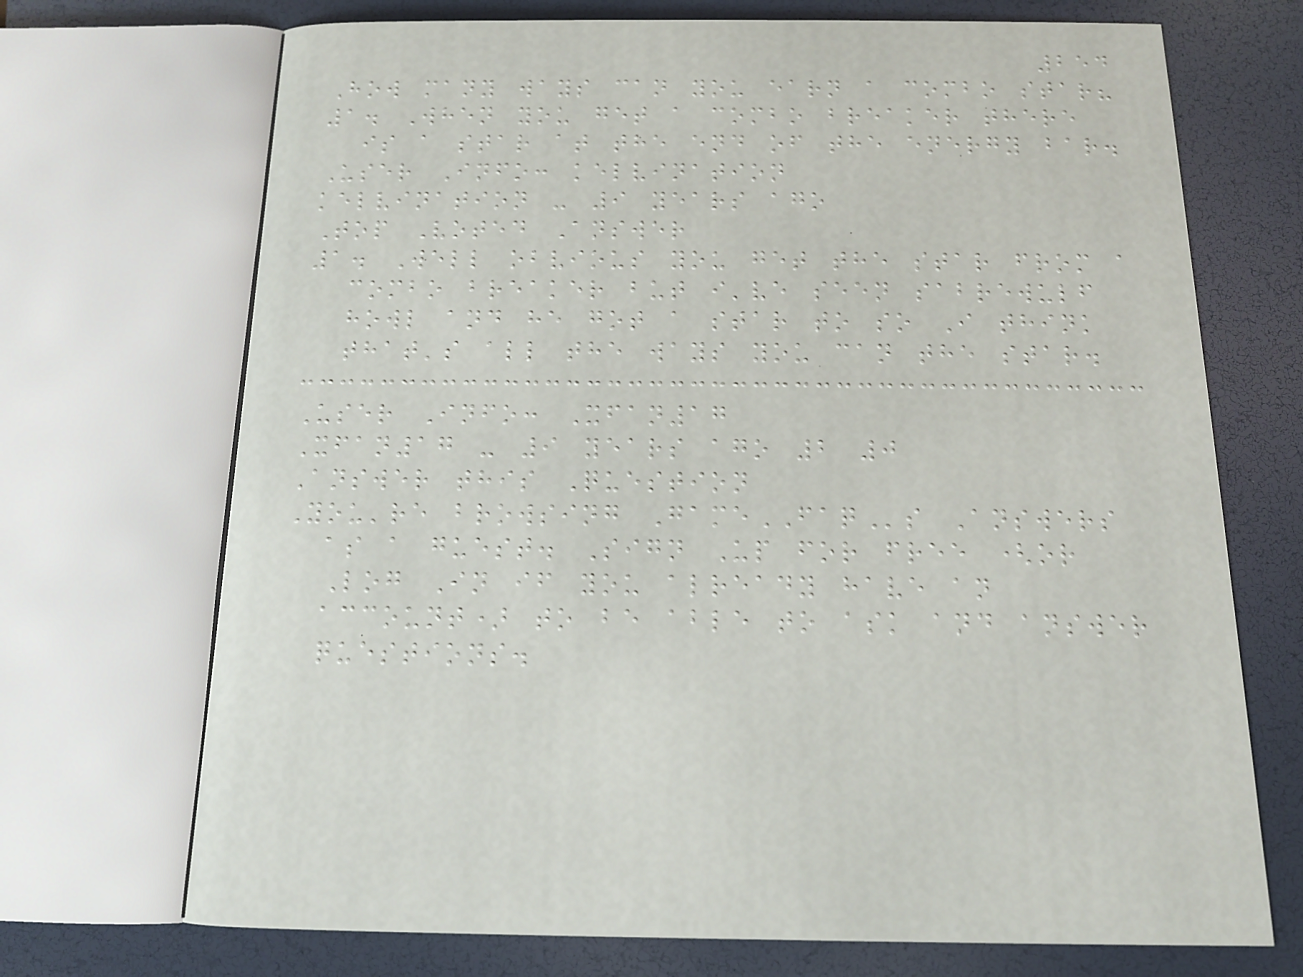254
How many ways can you earn a combo star?
1. When you get a combo breaker there
is a star at the end of the energy bar.
User Info: kelvination
kelvination - 9 years ago
Top Voted Answer
1. Well obvious you get the star from a
combo breaker but i've seen sabrewulf
howl and he got a star to so I think
that's all the ways you can the star.
User Info: Xfan17
Xfan17 - 9 years ago 2 0
Answer this Question
You're browsing GameFAQs Answers
as a guest. Sign Up for free (or
Log In if you already have an
account) to be able to ask and answer
questions.
